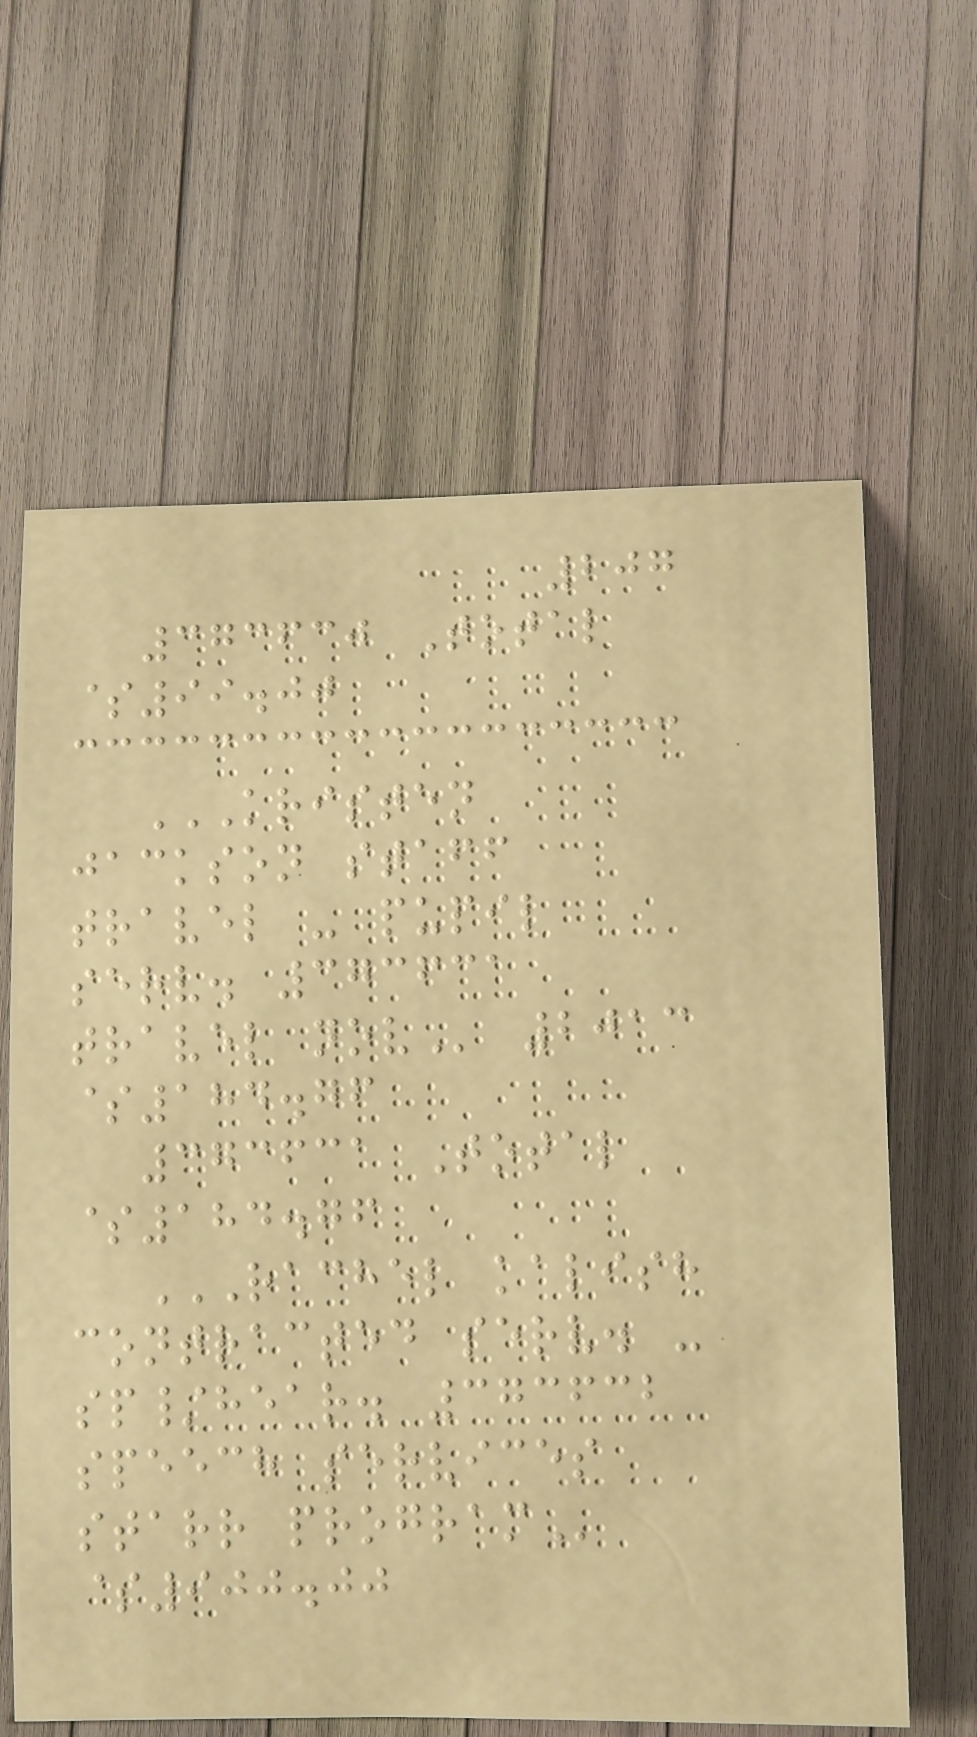207
373630 Total
$99.00
KRISTEN
JACKSON STAFF
TRAVEL - PUPIL
SERV. 373631
TRAVEL NOV 2013
$184.76
373631 Total
$184.76
RACHEL KALISH
CONTRACTED SERV. -
SP/HEAR. 373632
SPEECH SERVICES
STARR PROGRAM
$900.00
